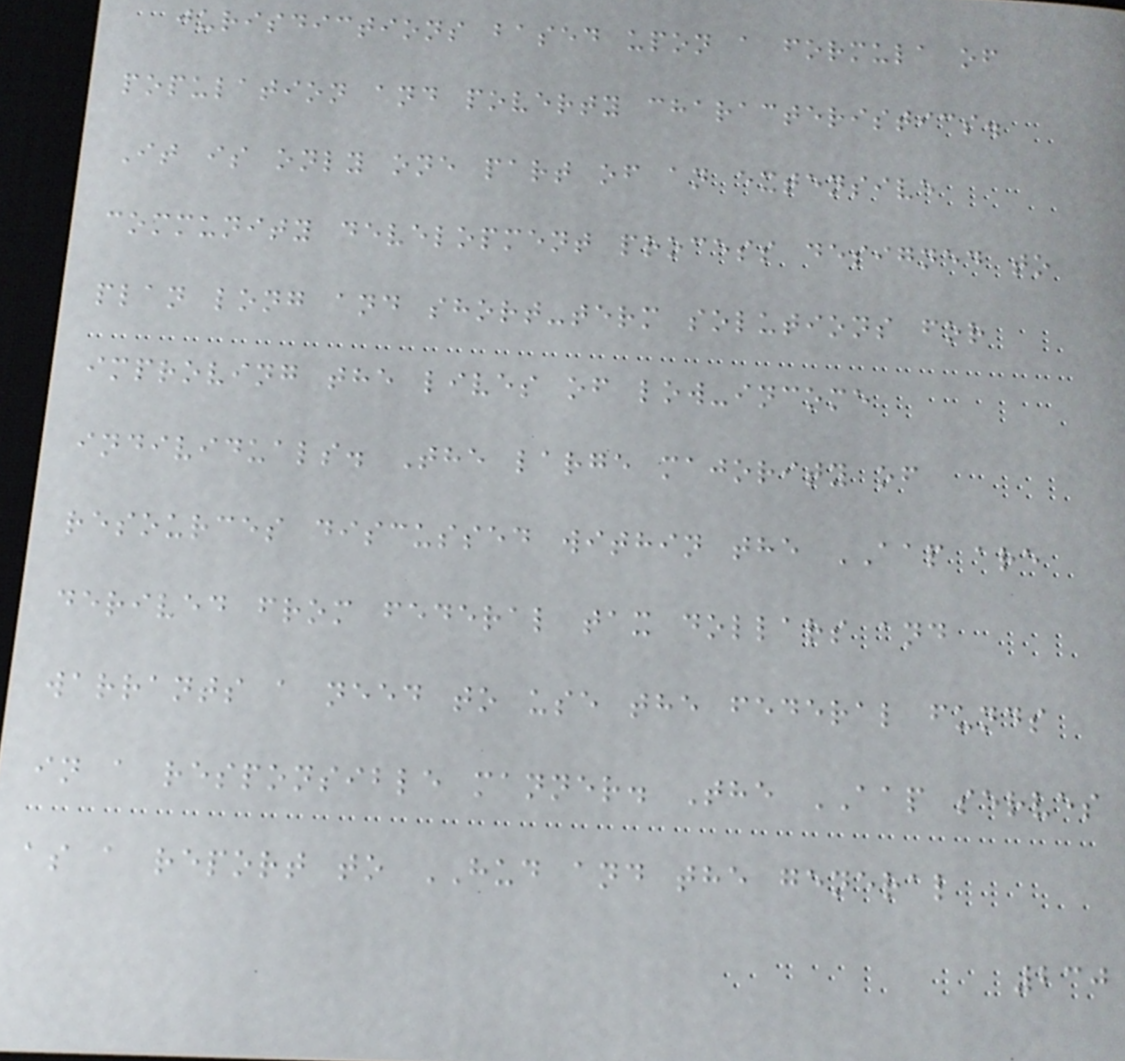jurisdictions based upon a formula of
population and poverty characteristics.
It is only one part of an extensive
community development process designed to
plan long and short-term solutions for
improving the lives of low-income
individuals. The large majority of
resources discussed within the AAP are
derived from federal tax dollars and
warrants a need to use the federal funds
in a responsible manner. The AAP serves
as a report to HUD and the general
230
